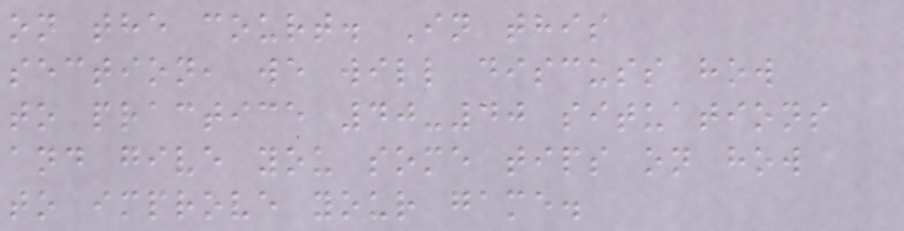on the court. In this
section, we will discuss how
to practice 40-40 situations
and give you some tips on how
to improve your game.
